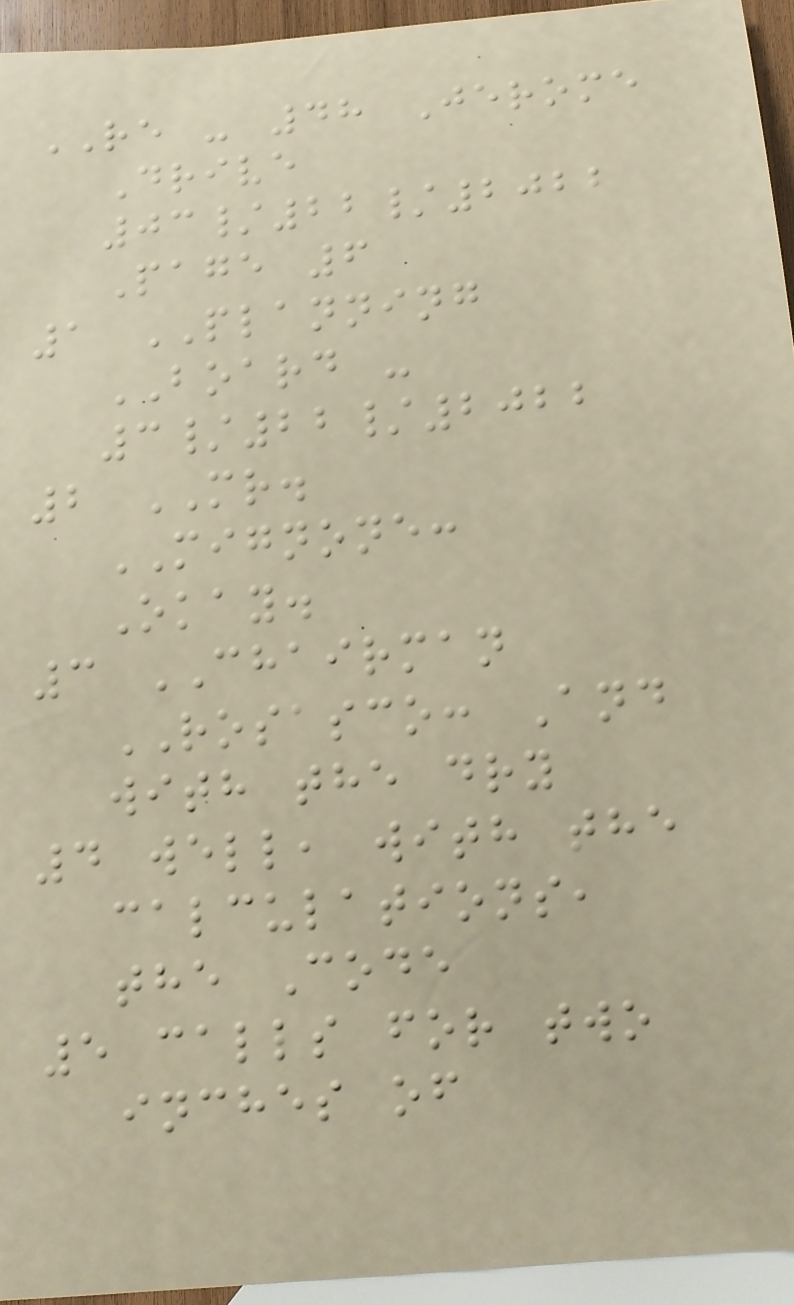RE - 48 Jerome
Drive
03/22/2022
Page 6
1 PLANNING
BOARD -
3/22/2022
2 MR.
MIGNONE:
Okay.
3 CHAIRMAN
ROSASCO: And
with the dry
4 well, with the
calculations,
the Code
5 calls for two
inches of
